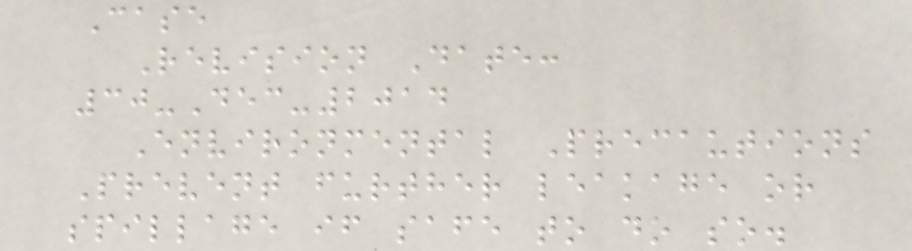Case
Revision Date:
30-Dec-2014
Environmental Precautions
Prevent further leakage or
spillage if safe to do so.
